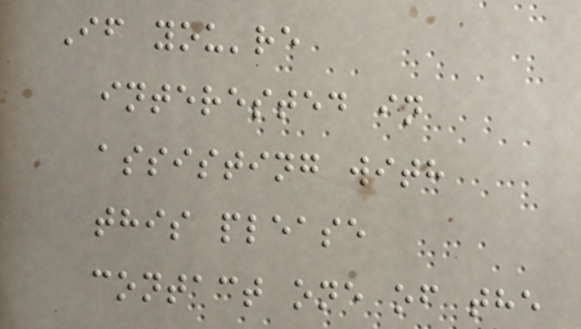If you're
interested in
assisting with
this please
contact one of the
